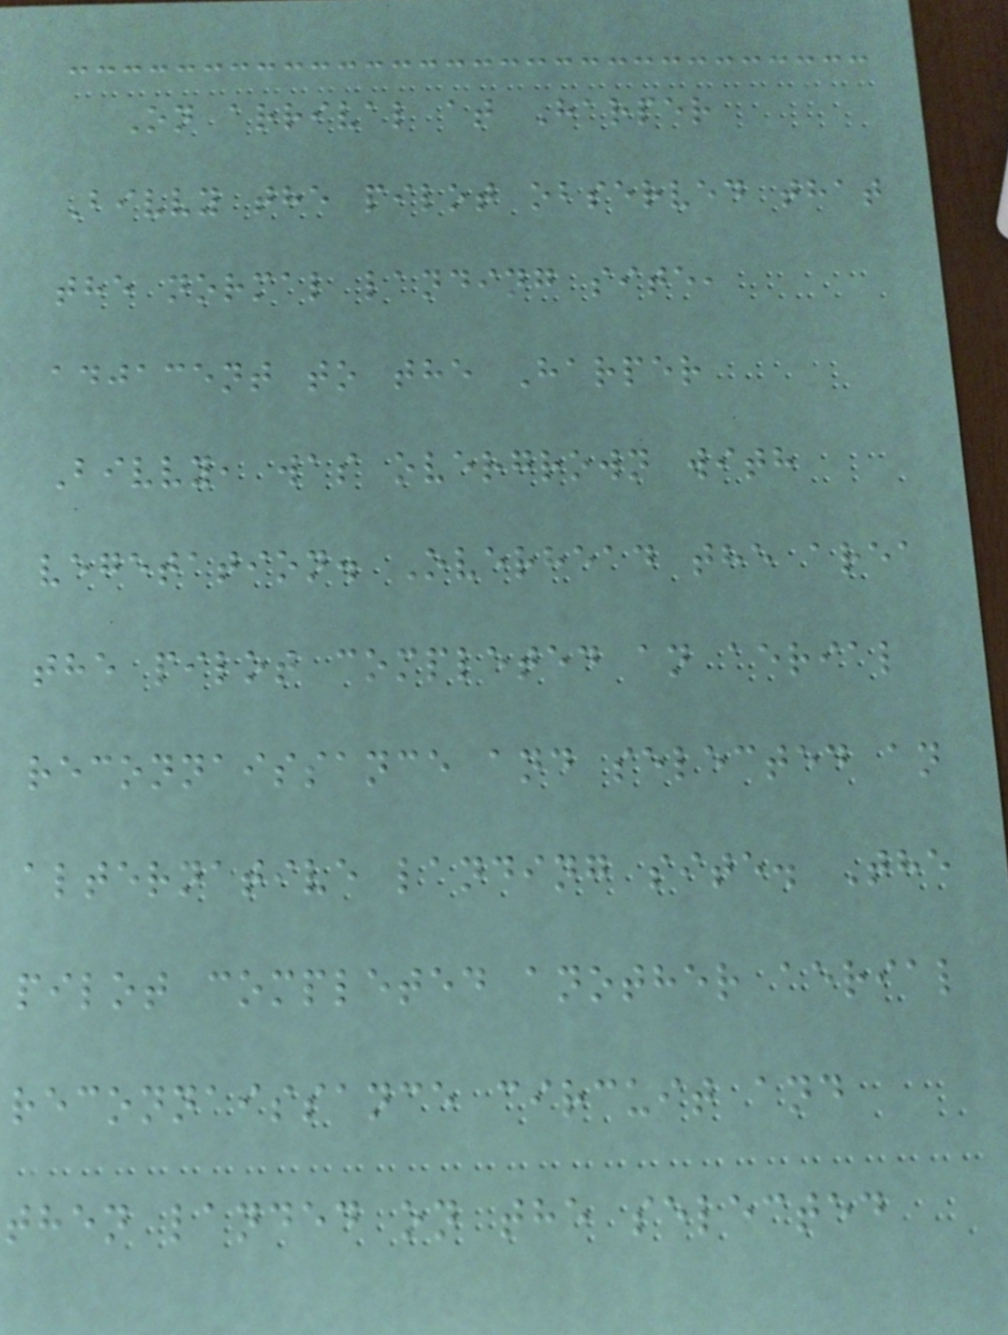On arrival at Harper
Bivvy the pilot observed that
the normal landing site,
adjacent to the Harper
Bivvy, was overgrown with
vegetation. Overhead the area
the pilot completed an aerial
reconnaissance and selected an
alternative landing site. The
pilot completed another aerial
reconnaissance circuit and
then landed on the selected
